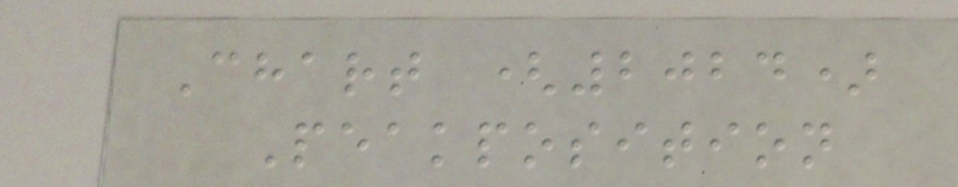Chart (2024)
Peakposition
